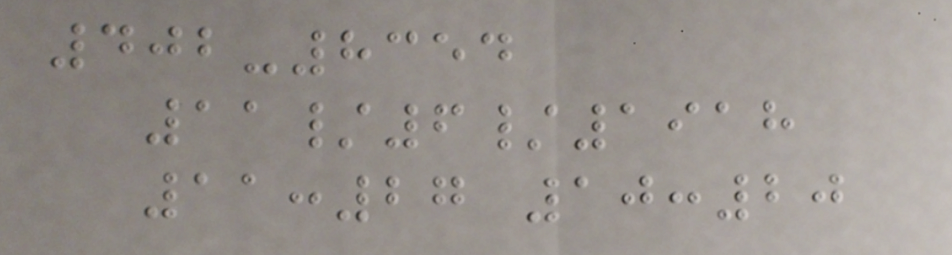402-8354
11/6/1918
11:27 10:20
